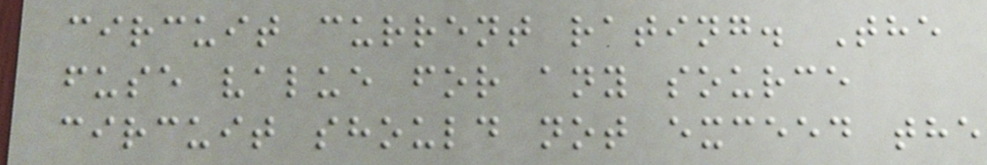circuit current rating. The
fuse value for any source
circuit should not exceed the
